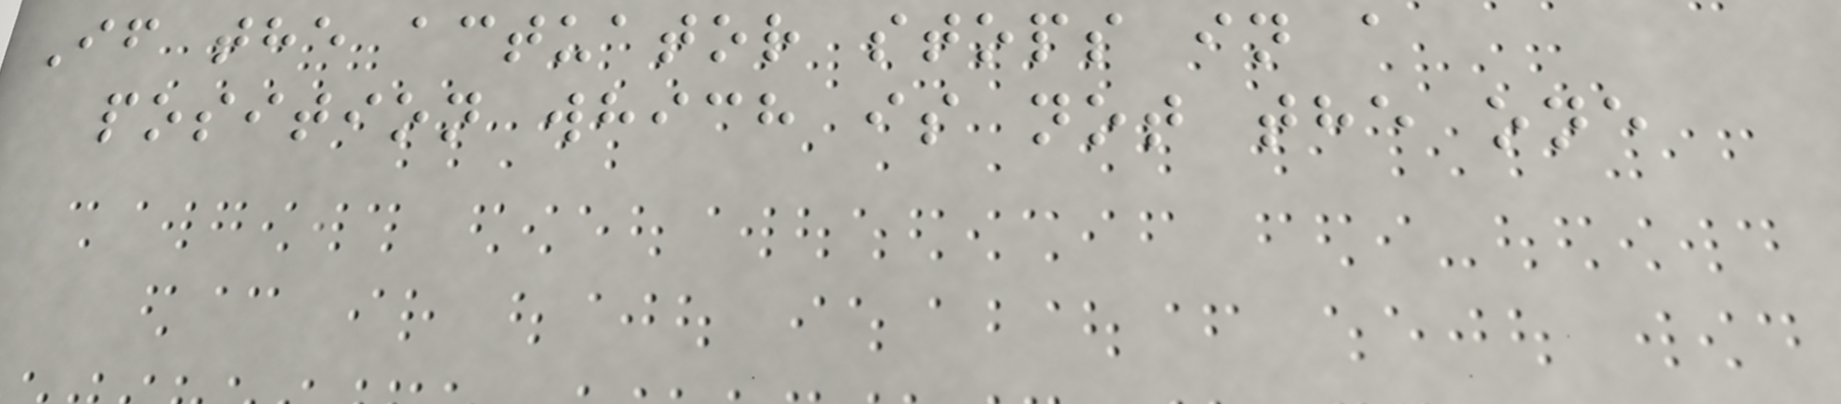If the actuator stops in a
position which is not the one
